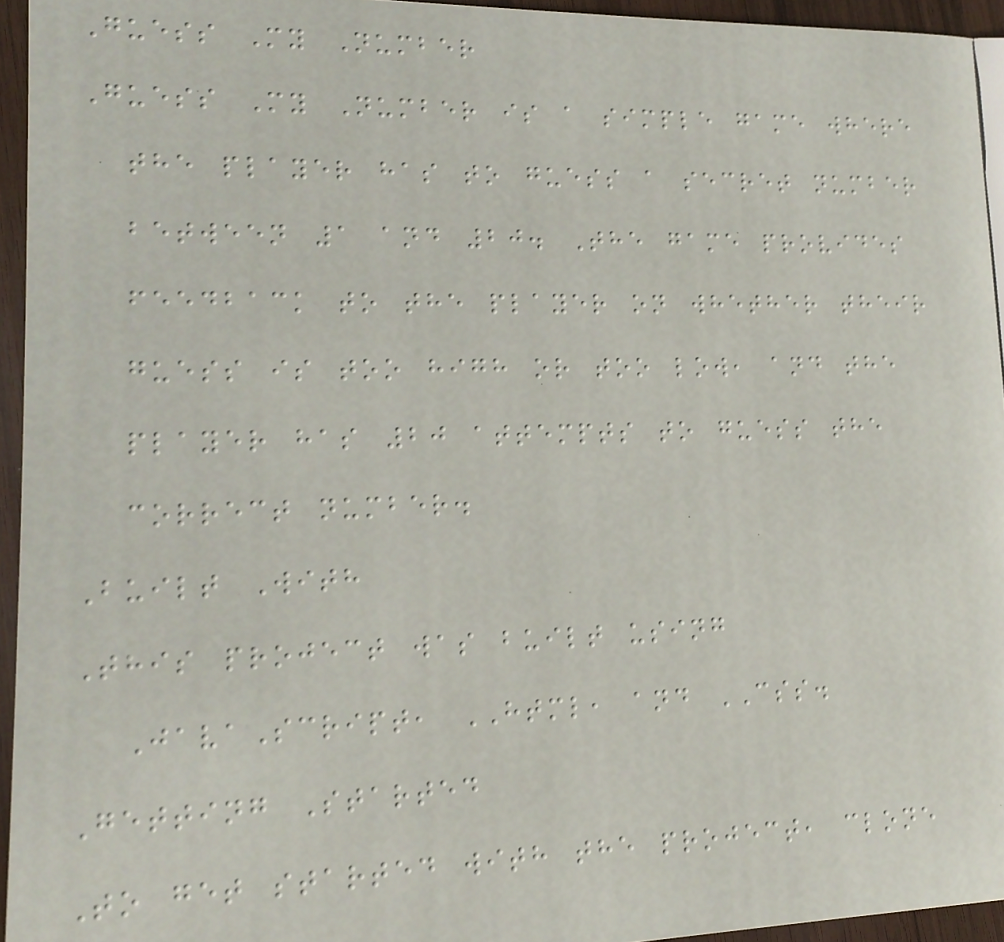Guess My Number
Guess My Number is a simple game where
the player has to guess a secret number
between 1 and 20. The game provides
feedback to the player on whether their
guess is too high or too low, and the
player has 20 attempts to guess the
correct number.
Built With
This project was built using
JavaScript, HTML, and CSS.
Getting Started
To get started with the project, clone
